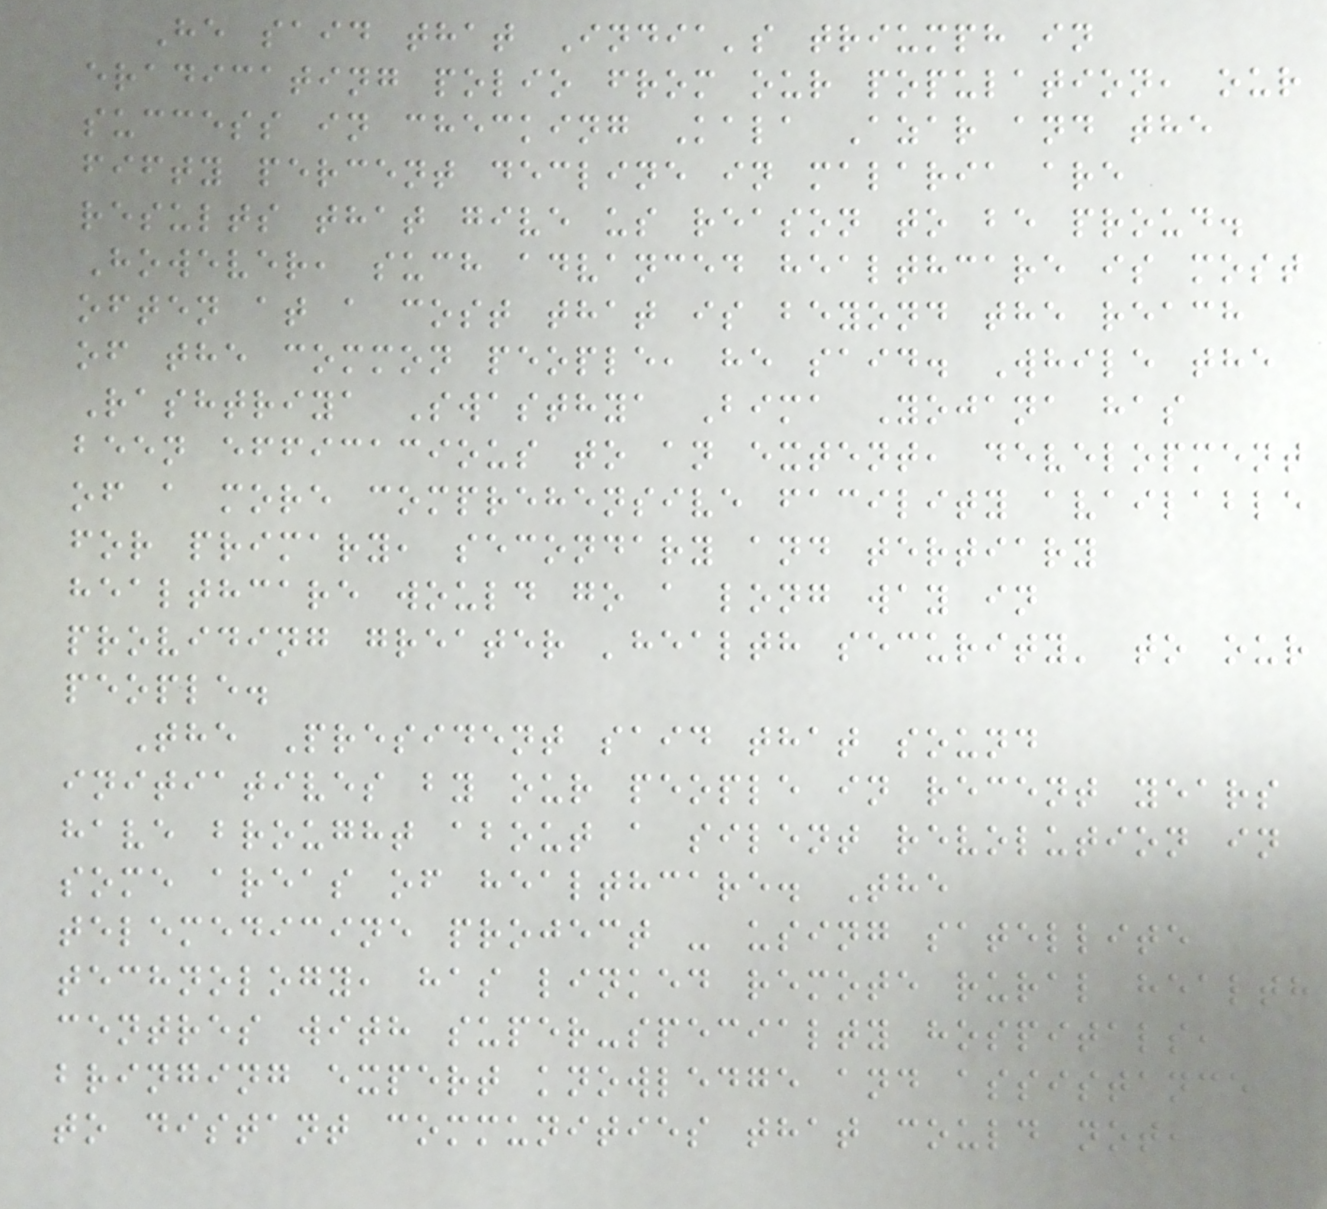He said that India's triumph in
eradicating polio from our population, our
success in checking Kala Azar and the
fifty percent decline in malaria are
results that give us reason to be proud.
However, such advanced healthcare is most
often at a cost that is beyond the reach
of the common people, he said. While the
Rashtriya Swasthya Bima Yojana has
been efficacious to an extent, development
of a more comprehensive facility available
for primary, secondary and tertiary
healthcare would go a long way in
providing greater 'health security' to our
people.
The President said that sound
initiatives by our people in recent years
have brought about a silent revolution in
some areas of healthcare. The
telemedicine project - using satellite
technology, has linked remote rural health
centres with super-specialty hospitals,
bringing expert knowledge and assistance
to distant communities that could not,
